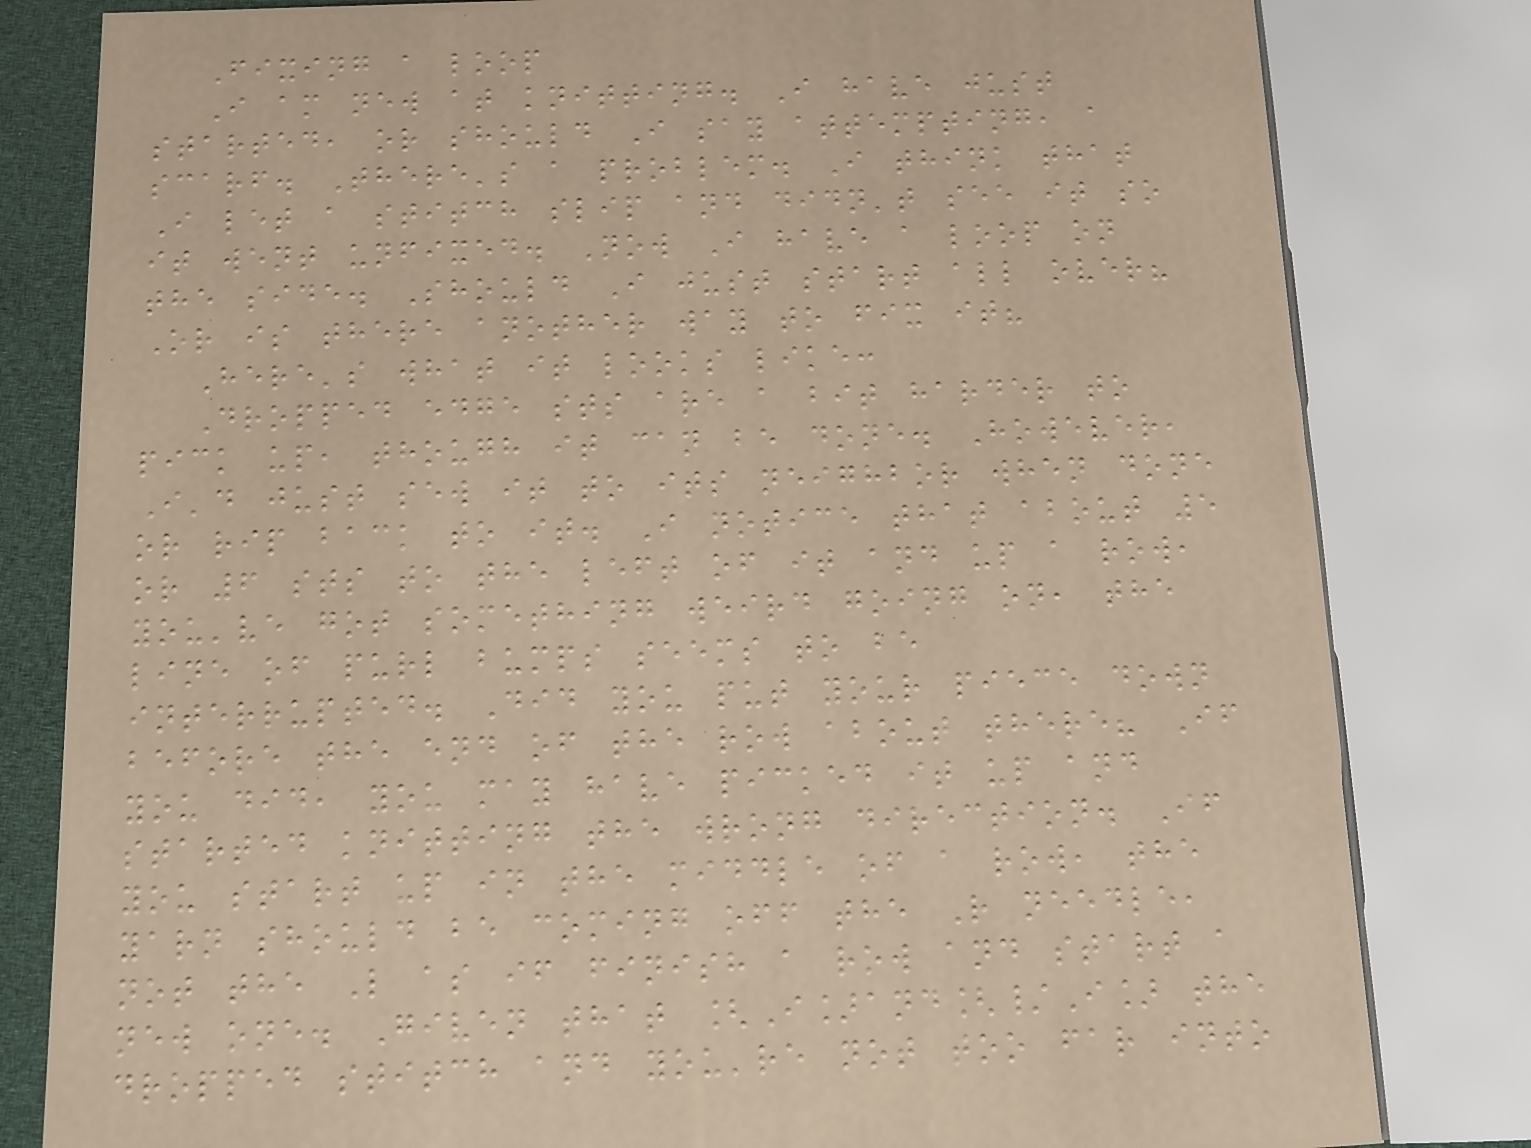Fixing a loop
I am new at knitting. I have just
started, or should I say attempting, a
scarf. There's a problem. I think that
I let a stitch slip and didn't see it so
it went unfixed. Now I have a loop on
the side. Should I just start all over?
Or is there another way to fix it?
Here's what it looks like:
Dropped edge sts are a bit harder to
pick up, though it can be done. However,
I'd just sew it to its neighbor when done
or rip back to it. I notice that about 5
or 6 sts to the left of it and up a row,
you've got something weird going on, the
line of purl bumps seems to be
interrupted. Did you put your piece down
before the end of the row about there? If
you did, you may have picked it up and
started knitting the wrong direction. If
you start up in the middle of a row, the
yarn should be coming off the R needle,
not the L as if finish a row and start a
new one. Given that [I]and[/I] the
dropped stitch and you're not too far into
